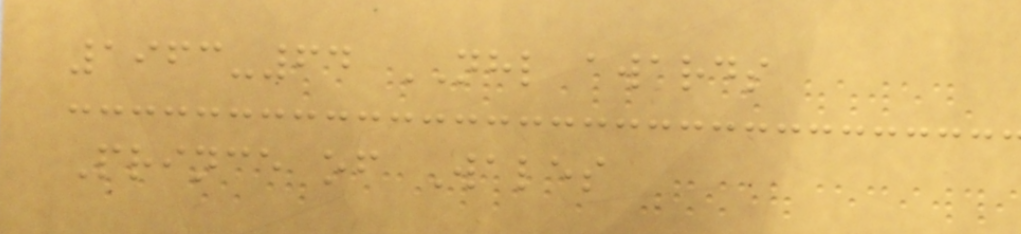1963-64 NHL awards
Prince of Wales
